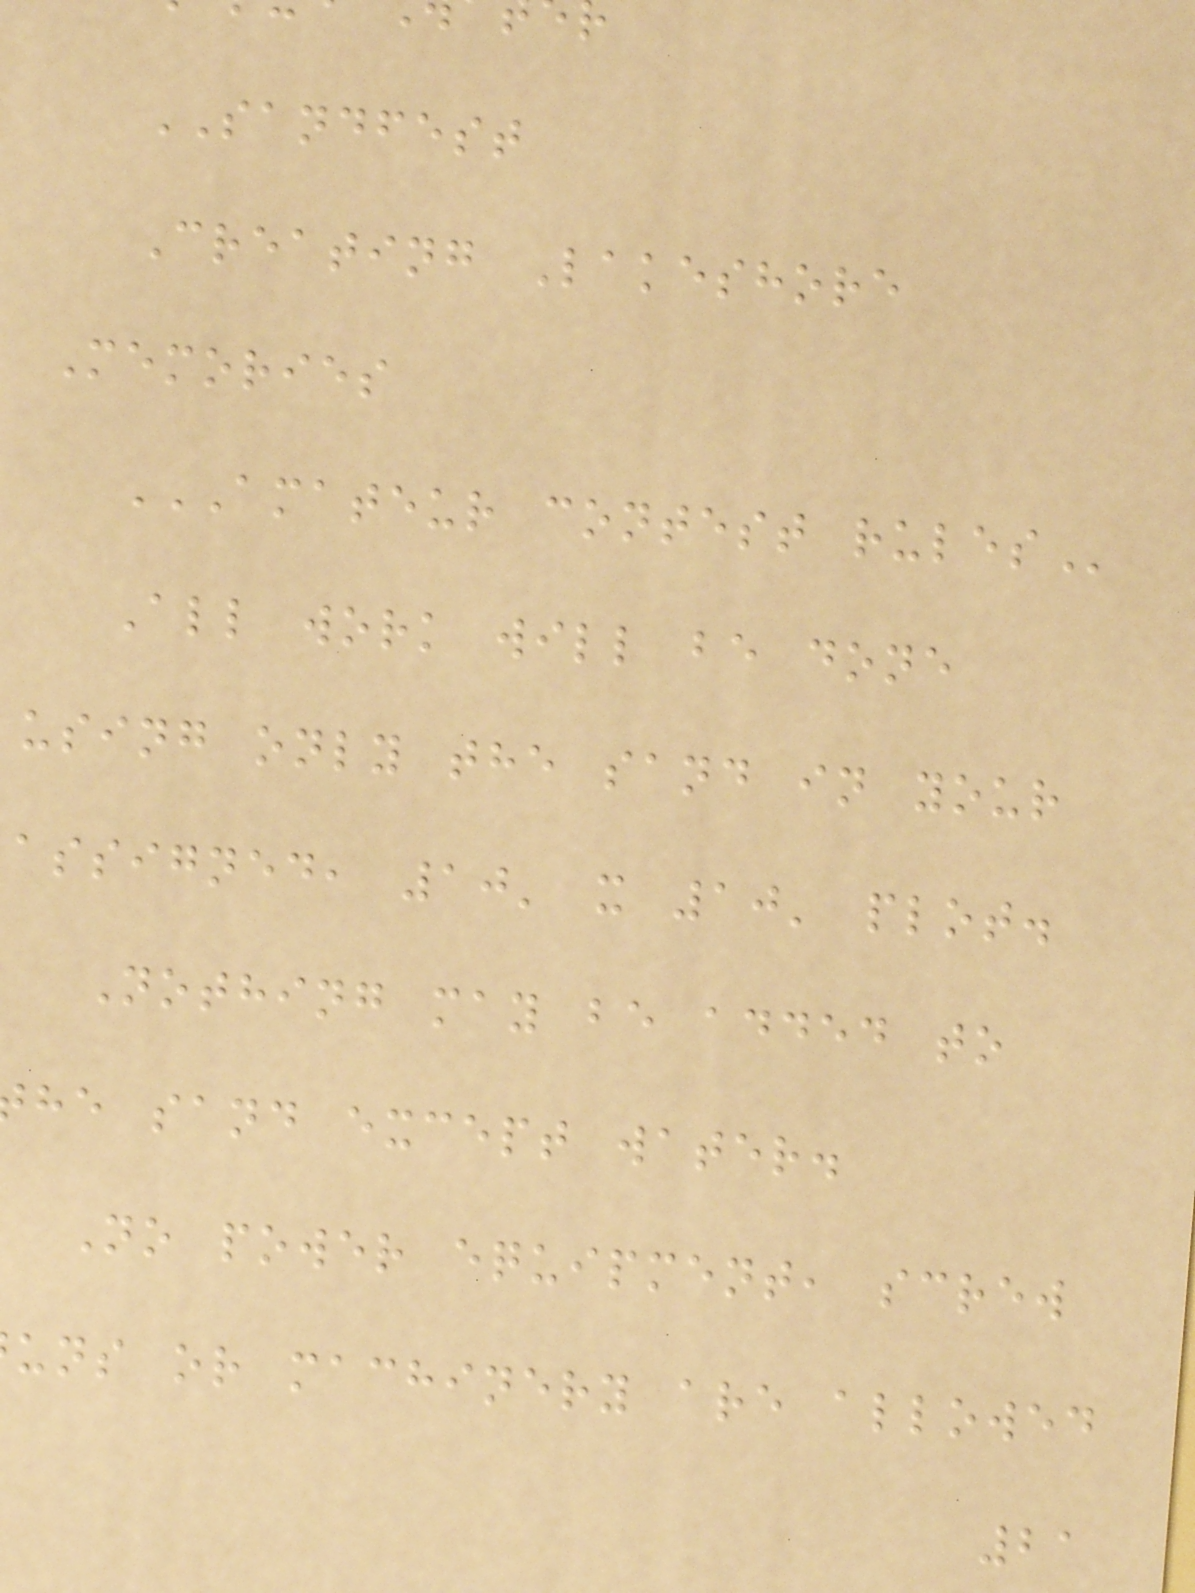SANDFEST
Creating Lakeshore
Memories
AMATEUR CONTEST RULES
All work will be done
using only the sand in your
assigned, 10' x 10' plot.
Nothing may be added to
he sand except water.
No power equipment, screw
uns or machinery are allowed
21
